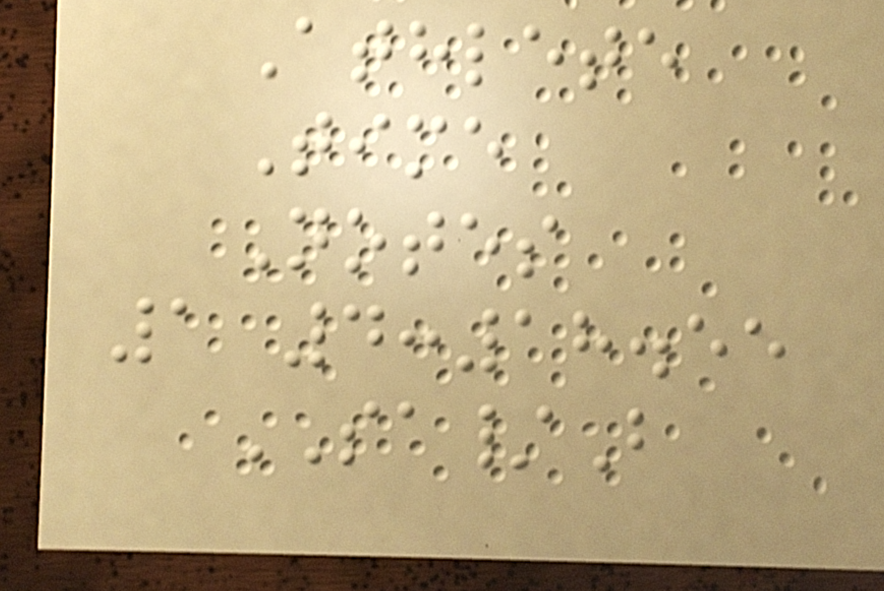Athlete
Time
Notes
1 4:18.55
SA/B
